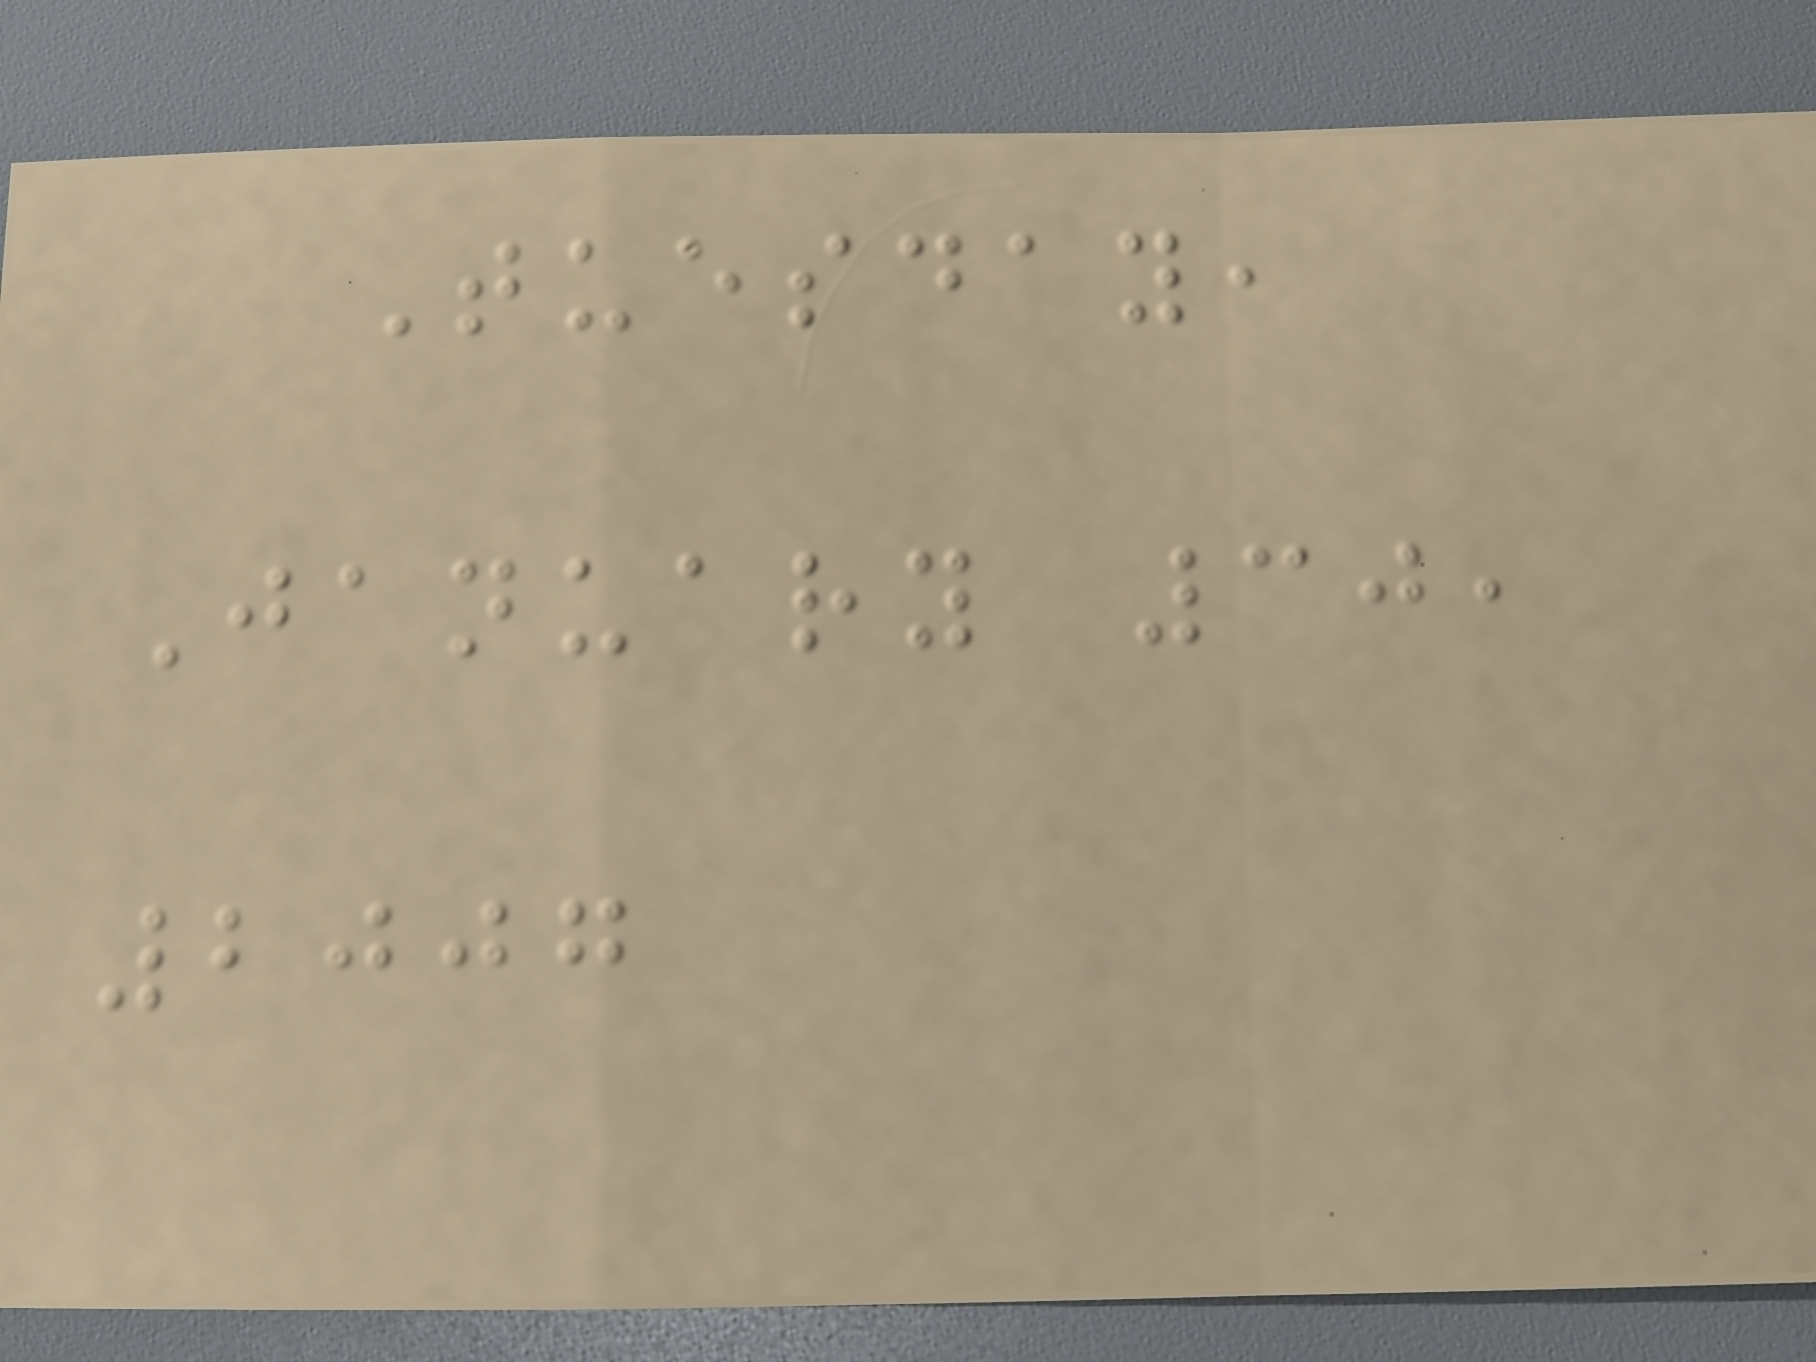Tuesday,
January 30,
2007
